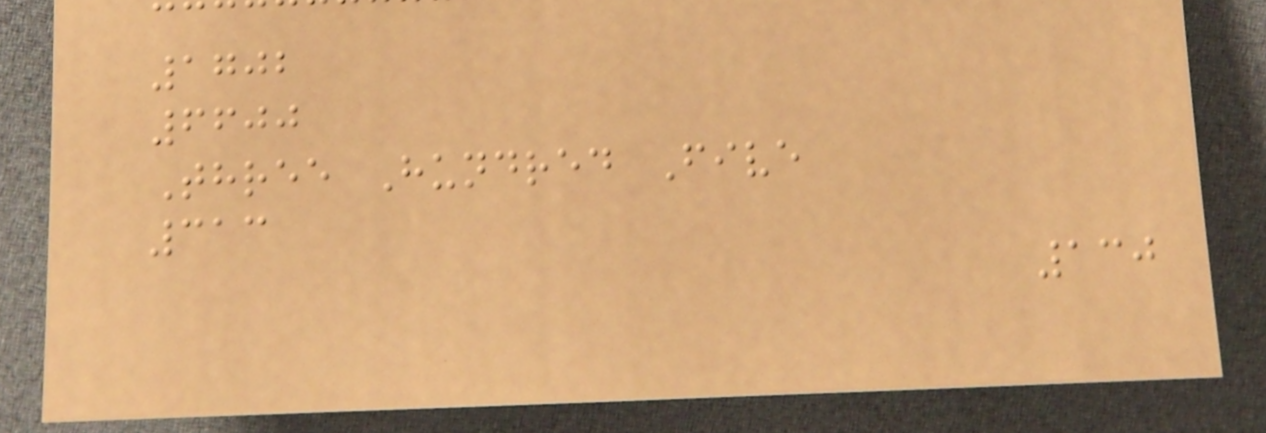1702
6600
Three Hundred Five
313
130
